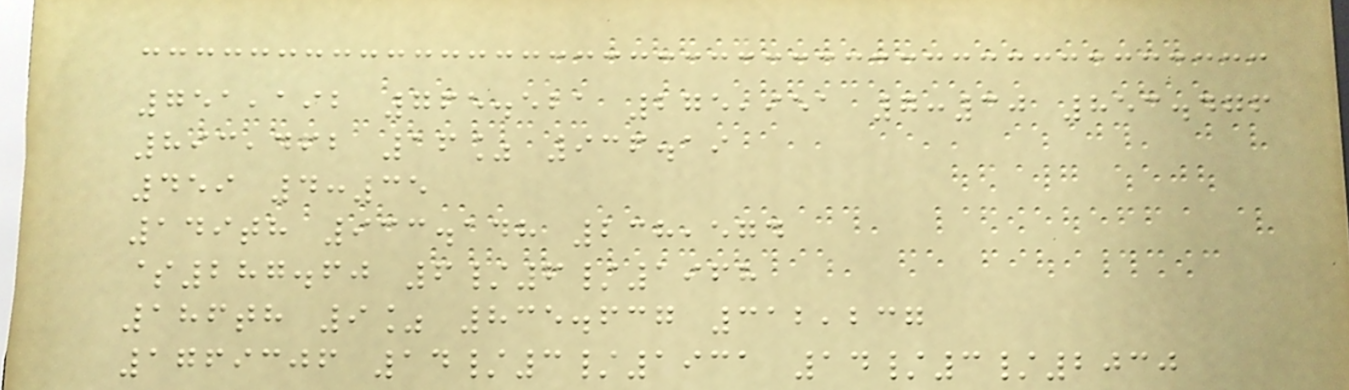751,192 765.521 275,951 7:30 853.476
893,462 16% 936.19
459 4:35
149th 933.148 238,574
$287.60 6/6/1968
186th 9% 835.637 312,237
1769306 14/3/1931 14/3/2030
